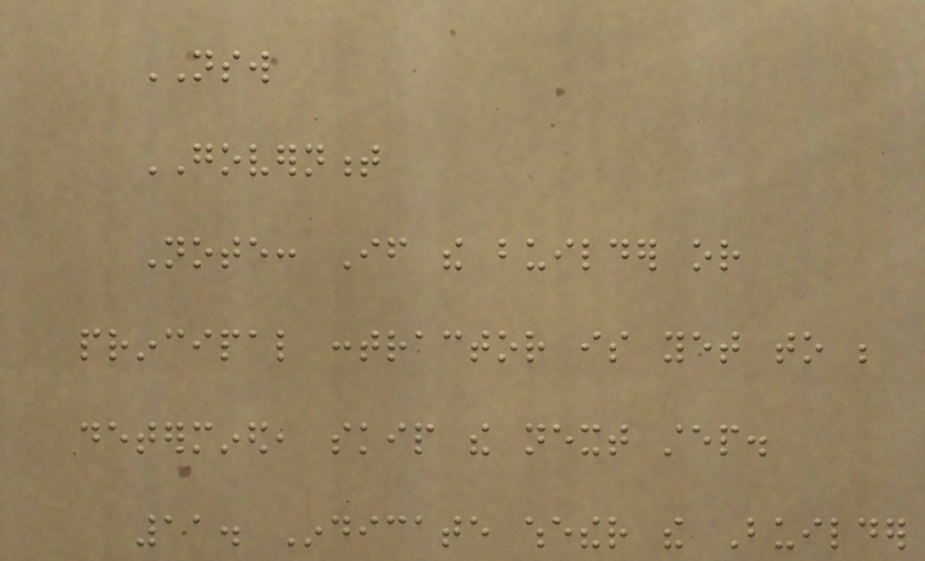NSW
GOVERNMENT
Note: If the builder or
principal contractor is yet to be
determined, skip the next step.
11. Indicate whether the Builder
